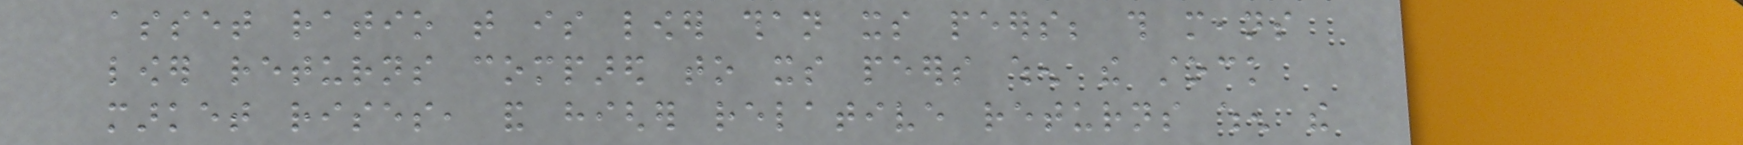asset ratio that is lower than its peers; this means
lower returns compared to its peers when the stock
market rises, and higher relative returns when the
